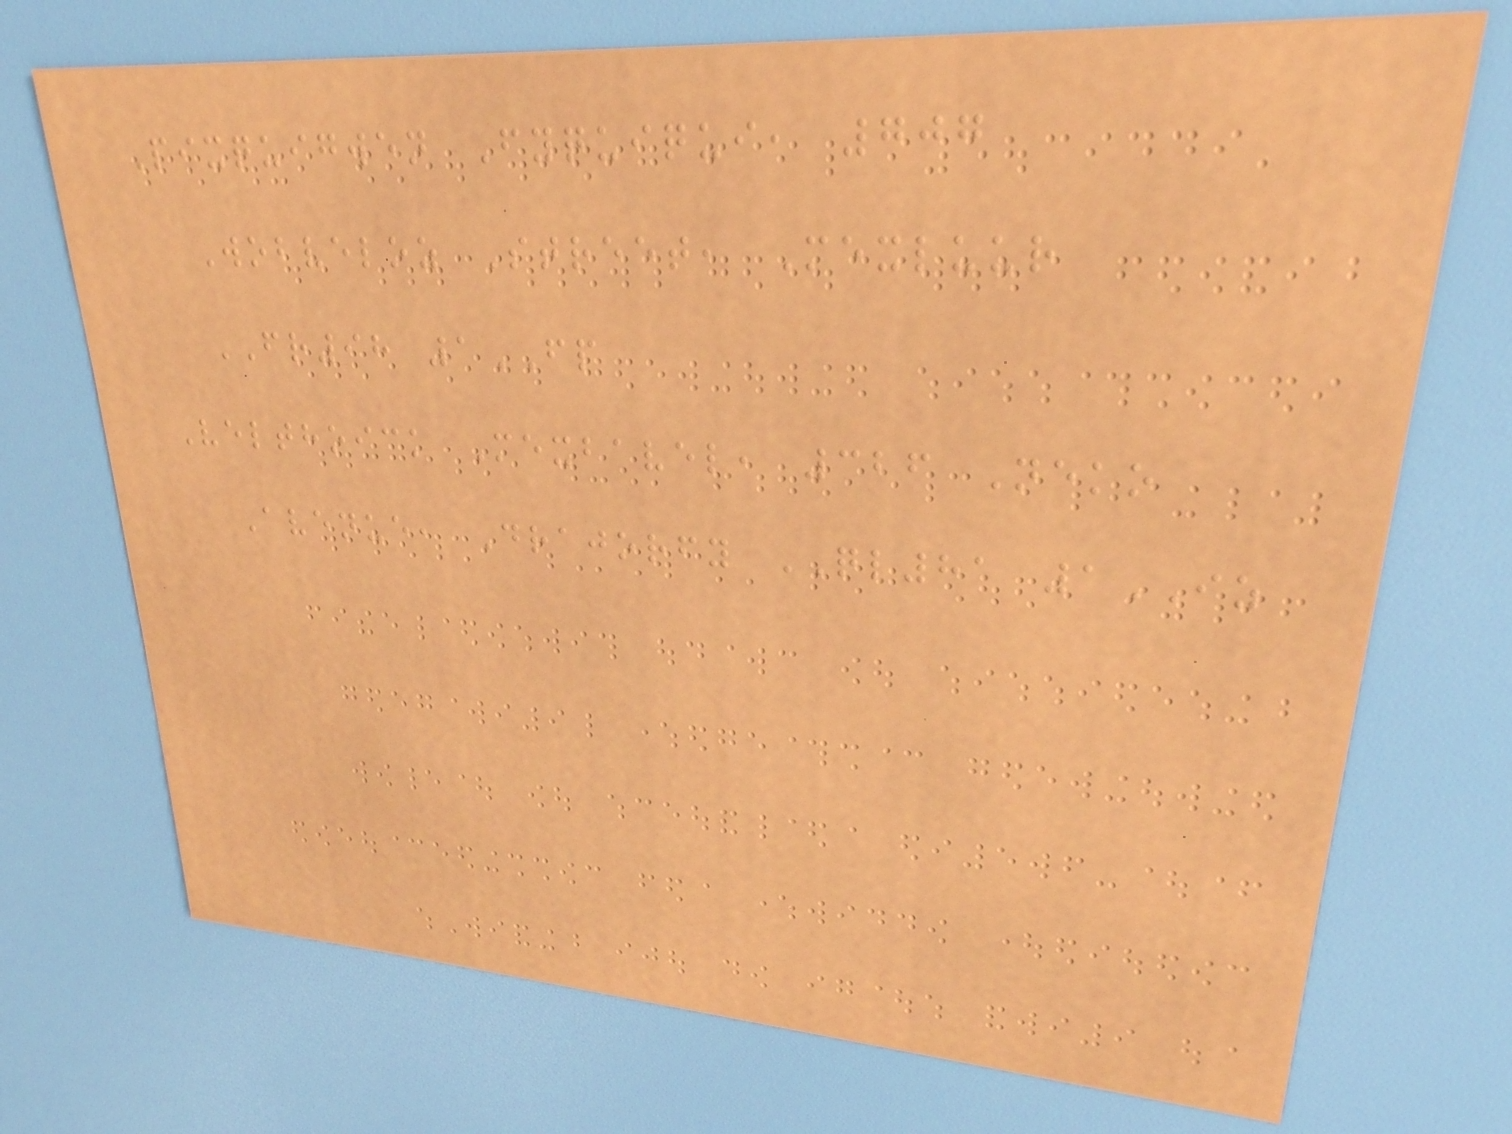Pixquigwen Fyquiqui, 707
Wobveloz Street, Mexluur
FR98 1FP
Velthoick Mexbavel, 326 Neko
Avenue, Drajorfy QL81 1IZ
